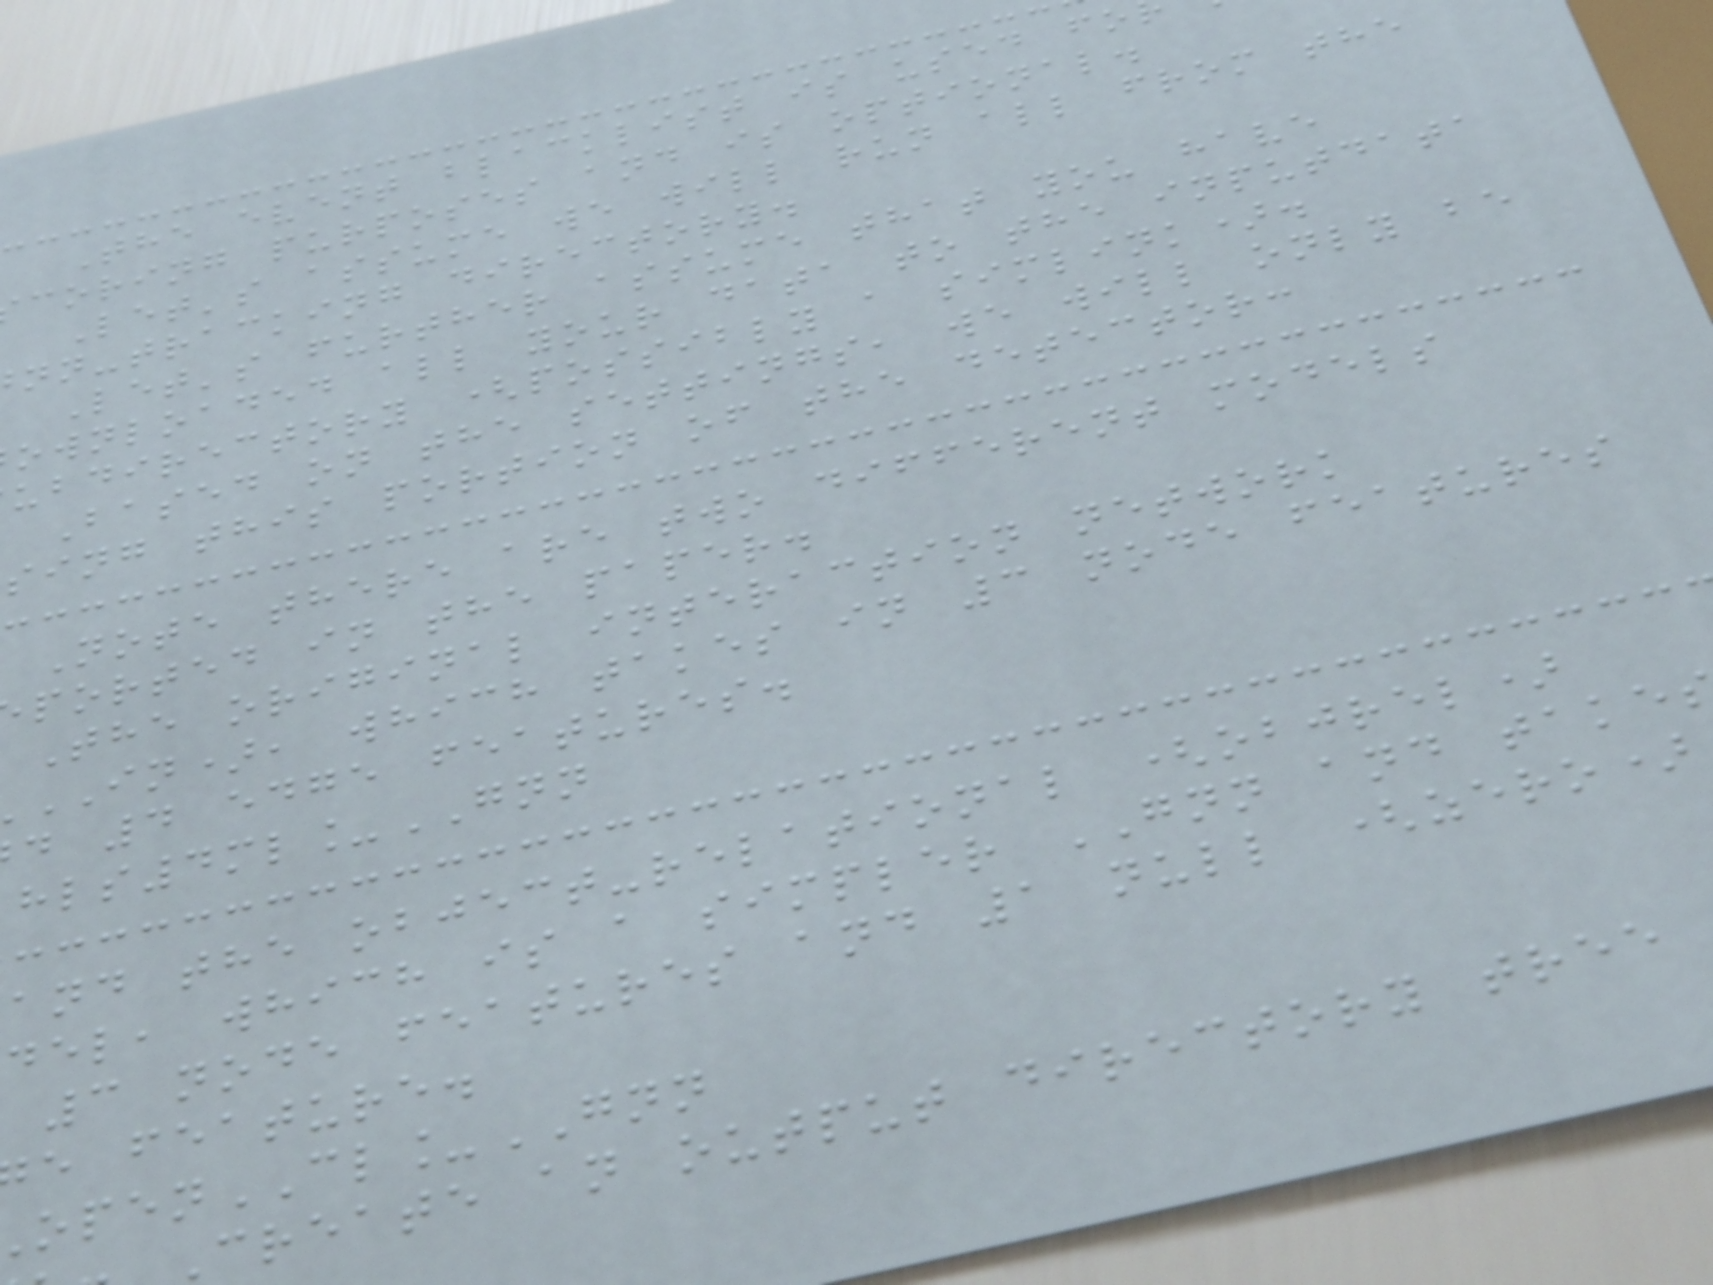The event blacklist is used fo
coring purposes and is optional.
Let's assume we will run all from the
nn-tracking directory.
Let's further assume that you have
ownloaded all your data to the inputdata
ubdirectory (possibly a simlink).
Based on the settings, we will only be
sing this portion of the detector:
Note there are two different models
ported in the paper.
The original interaction network
IN), which takes in 3 node features
d 4 edge features.
hls4ml_GNN
and the object-relational (objrel)
del, which is a simpler GNN and take
3 node features and 1 null (zero)
e feature.
penCL_GNN
create an output directory tree
